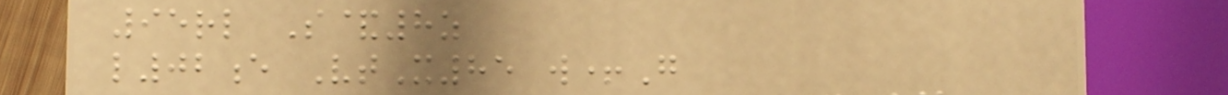95rl S&8z
l02e VtX85 w+G
